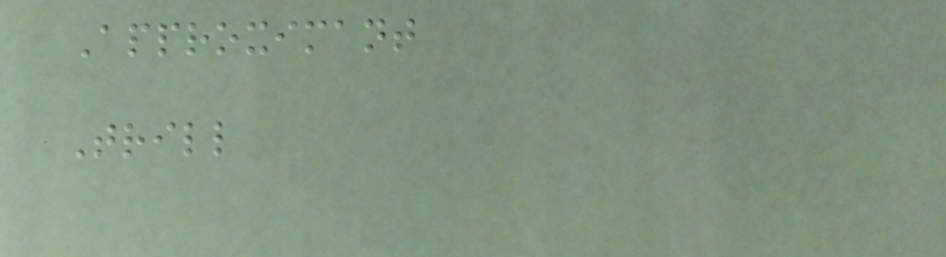Approximant
Trill
